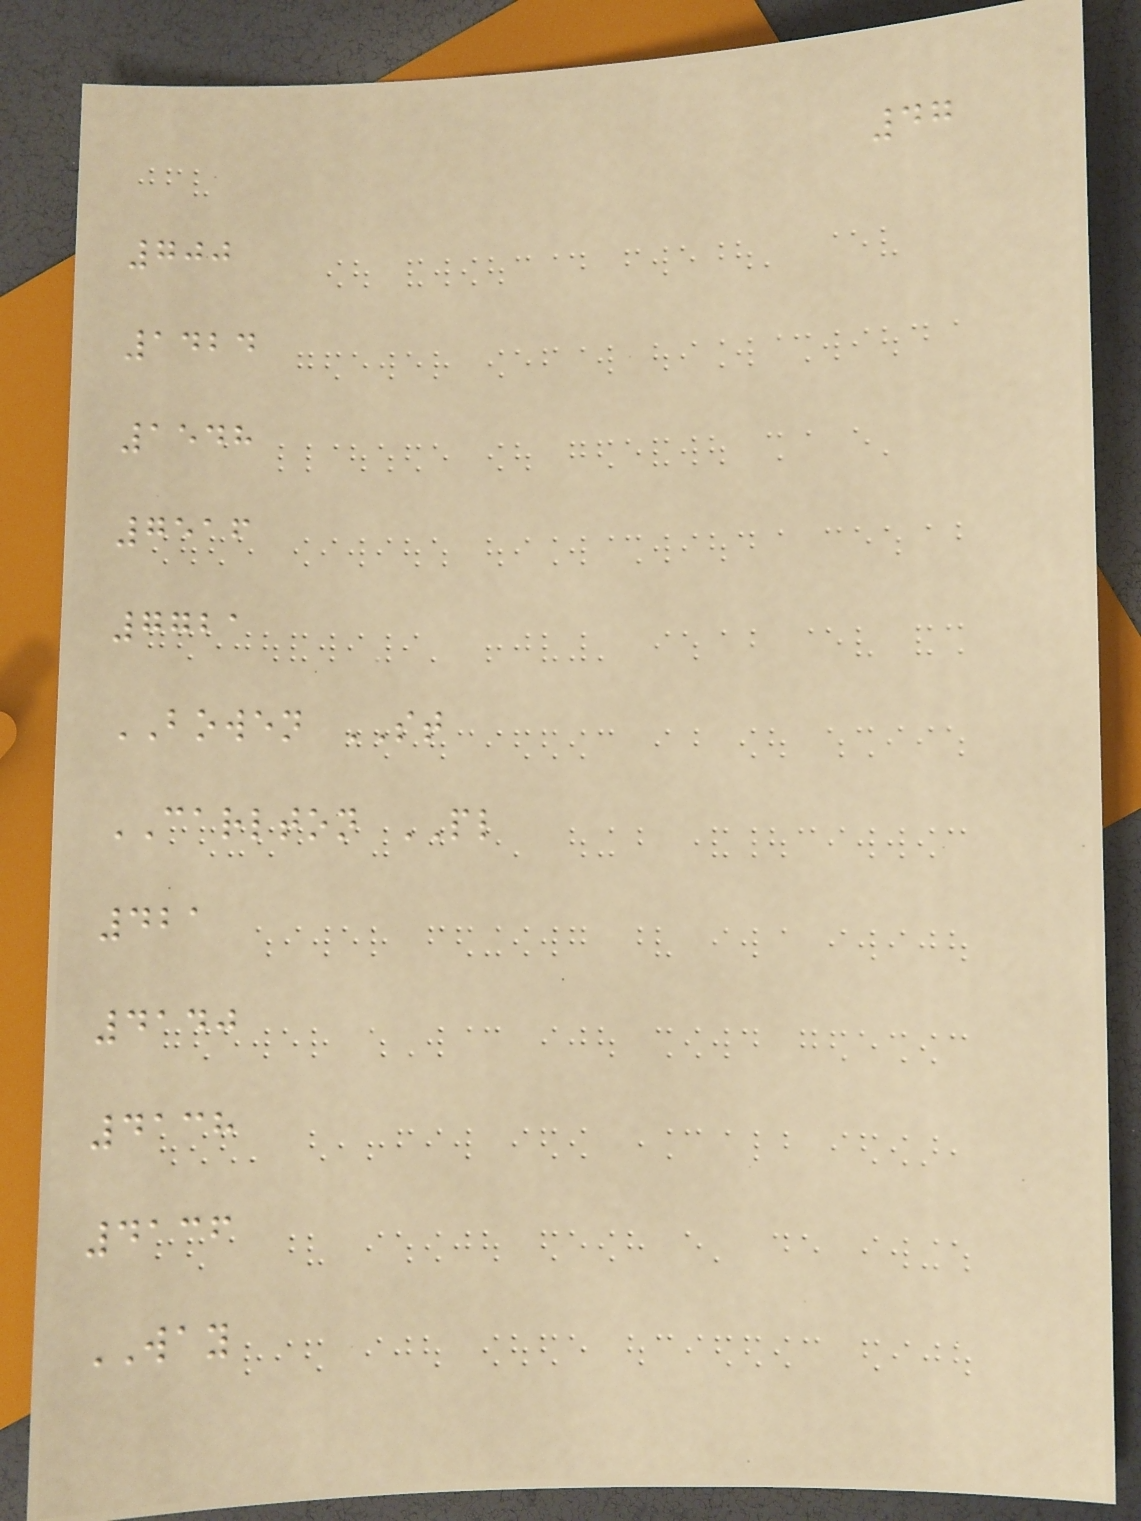47
700
1424
1548
7516
7721
BOWEN ST
CARLTON PL
421
4140
4138
4136
WAY
